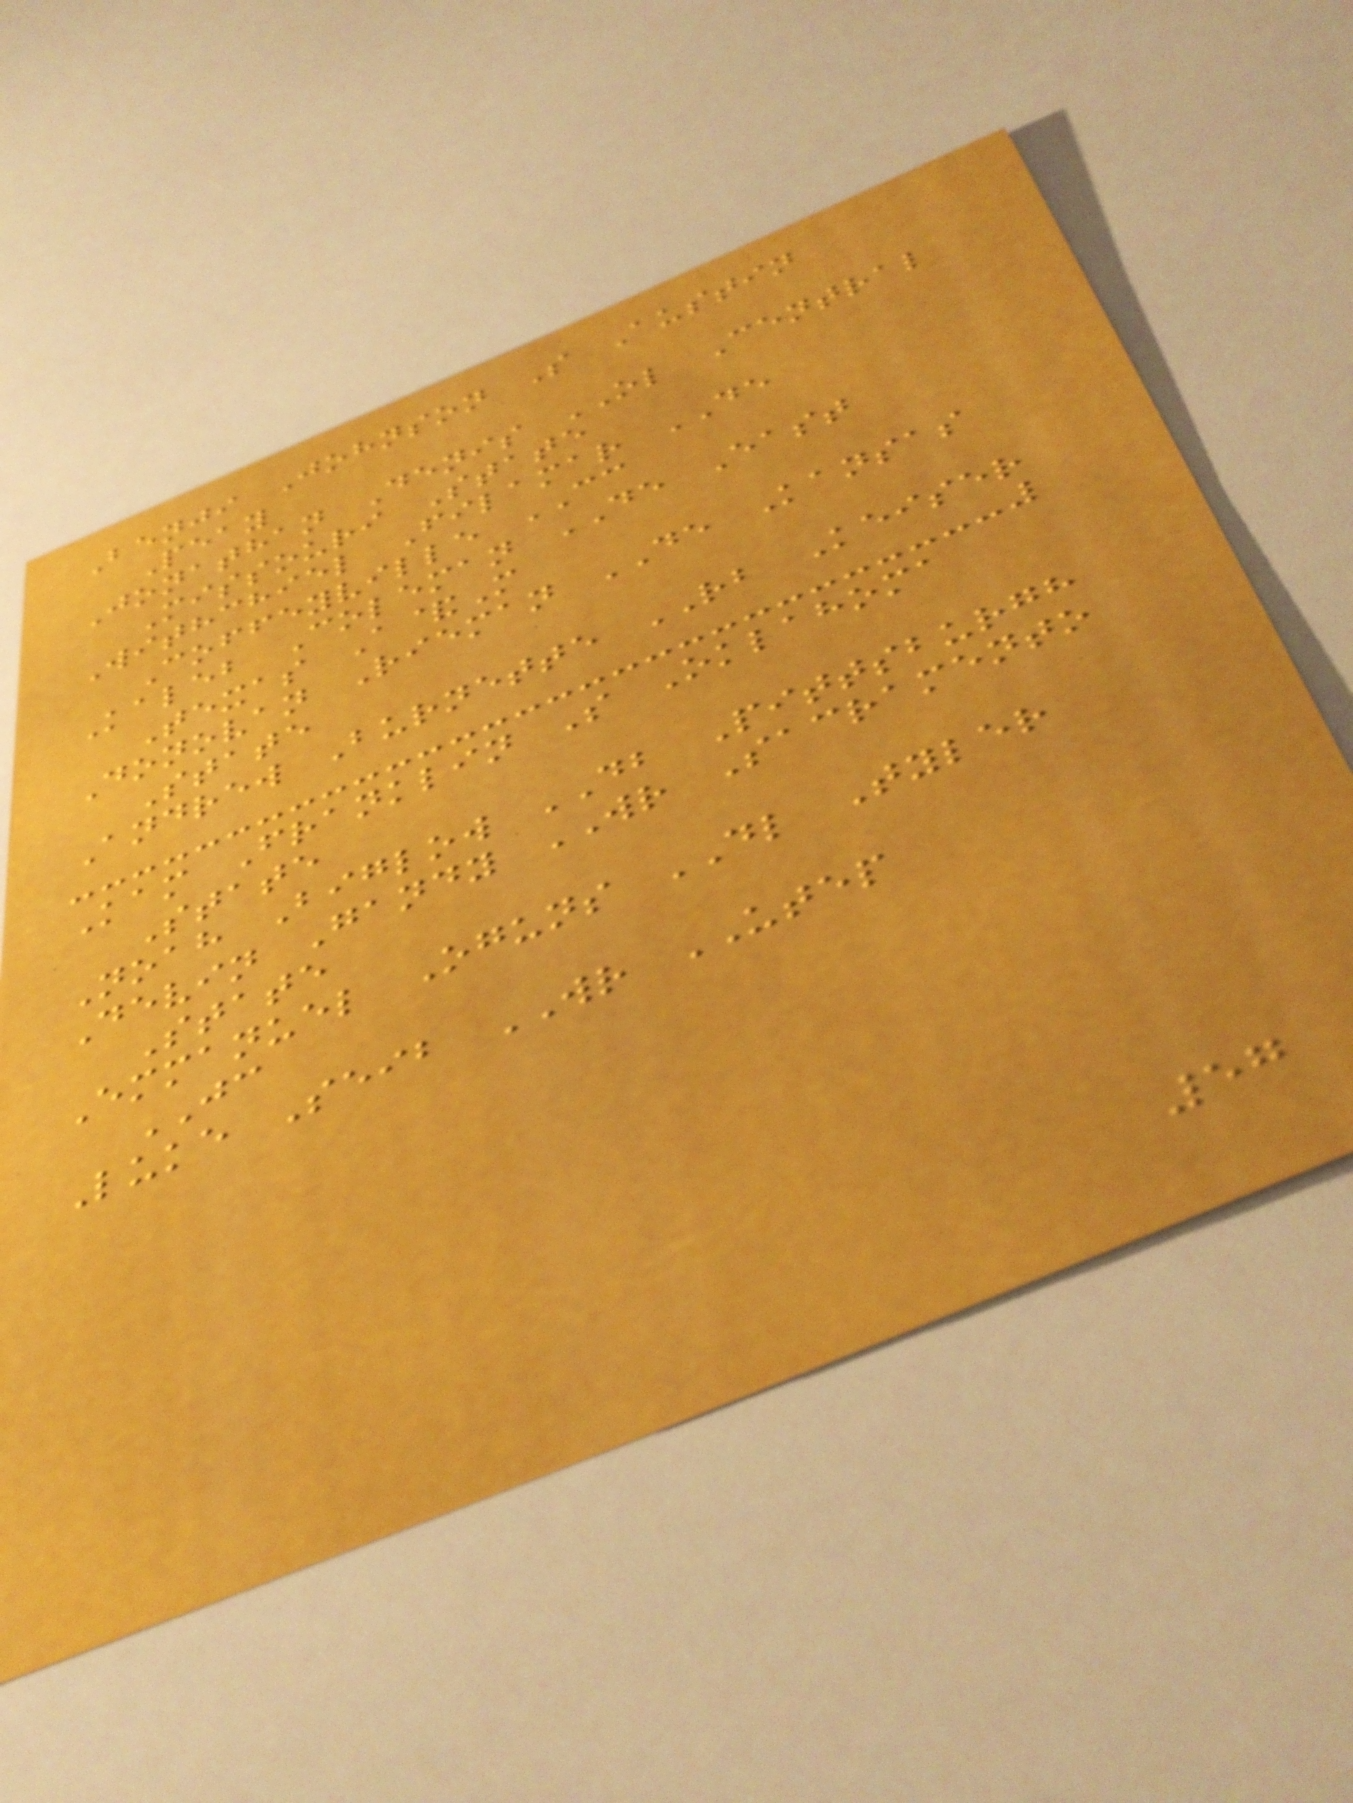Benji Johnson S Austin
Peay
Jonathan Denis OL Central
Missouri State
Withchiel Filamar DE
Coffeyville CC
Kaleb Coleman DE East
Texas A&M
Donovan Rieman DE Kansas
State
Andrew Burnette RB Keiser
Kam Franklin S Oklahoma
State
Noah Biglow DB Pittsburgh
Devin Gandy WR Sacramento
State
Emmanuel Oguns DL Tyler
JC
Luke Seib WR UTEP
57
